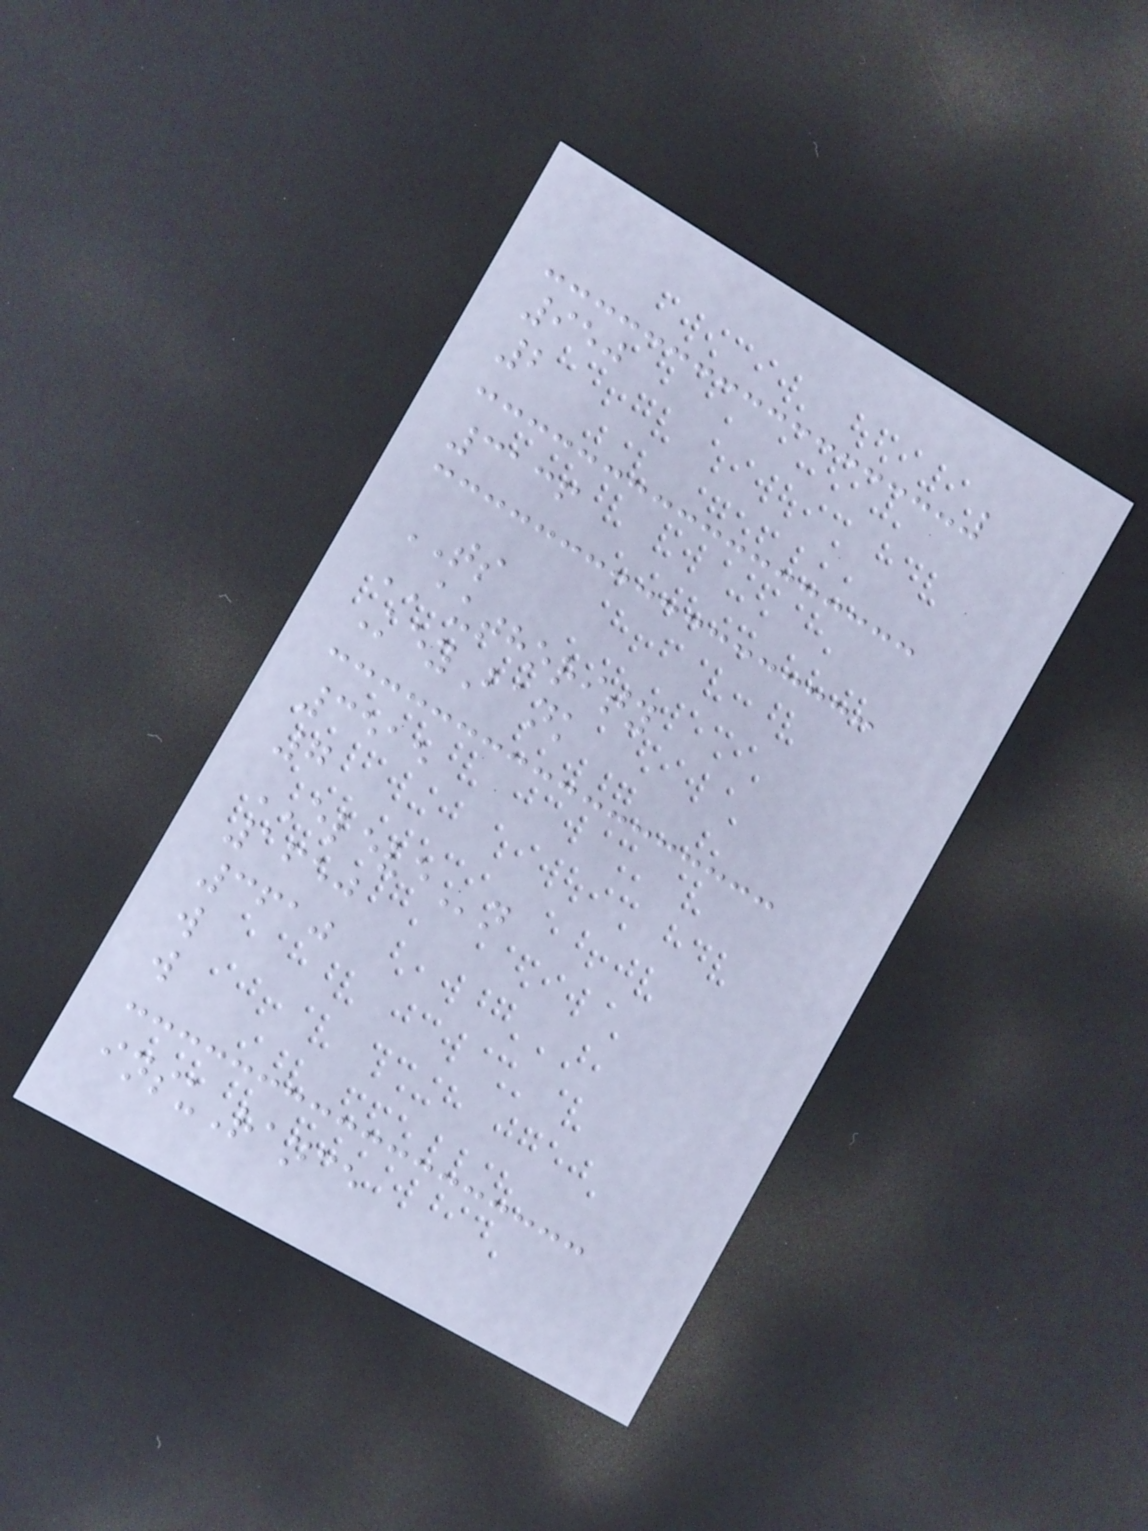950
2
3136
TS
AUTHORITY
KeyBank
3515
7
ELEVEn
1650
3610
w
w
insuRance
